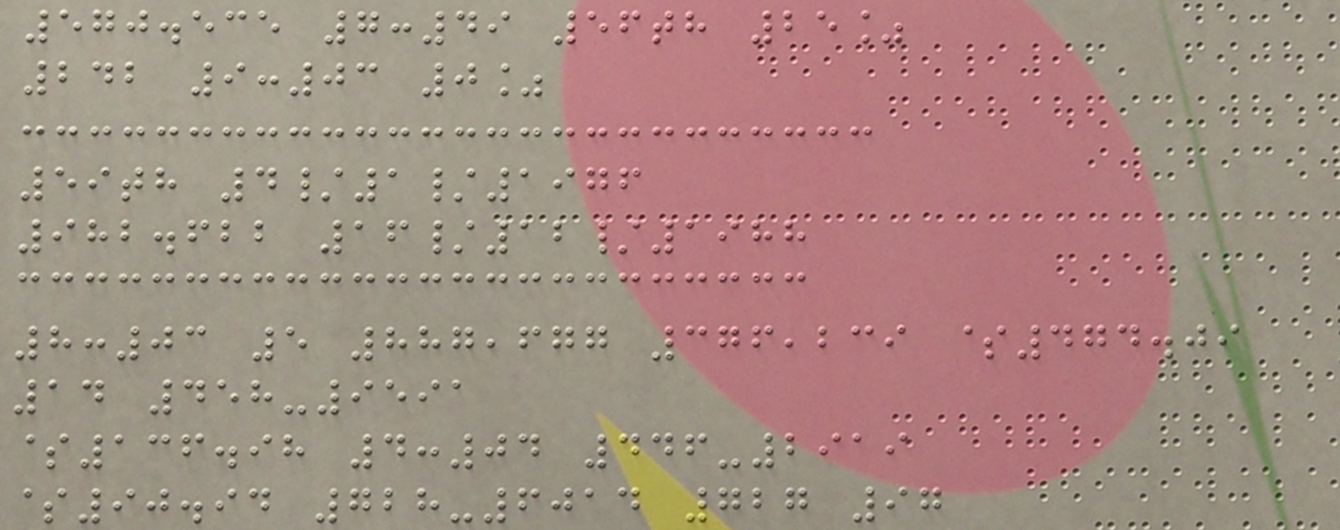570.535 7:49 56th 25%
242 9:03 0%
59th 4/1/1976
982.622 16/12/1988
8:03 5 887,677 376,239 $474.09
14 458-9591
$136.98 4:04 446-2919
$90.94 728-6014 727 97
